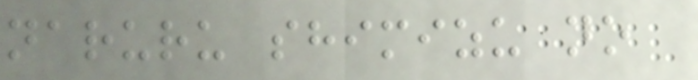naruru shimizu no
